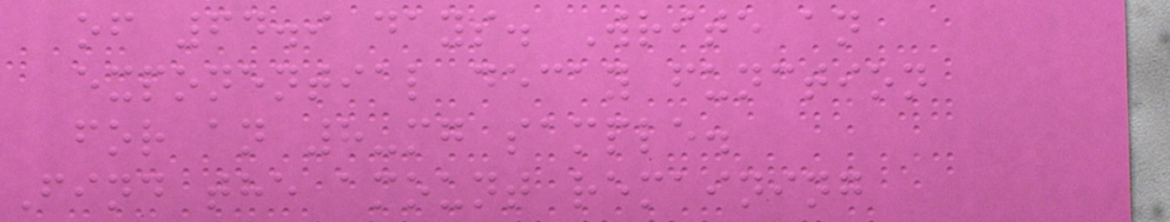of 64.9 days. Write an
exponential decay function
for an 8-mg sample.
Find the amount remaining
